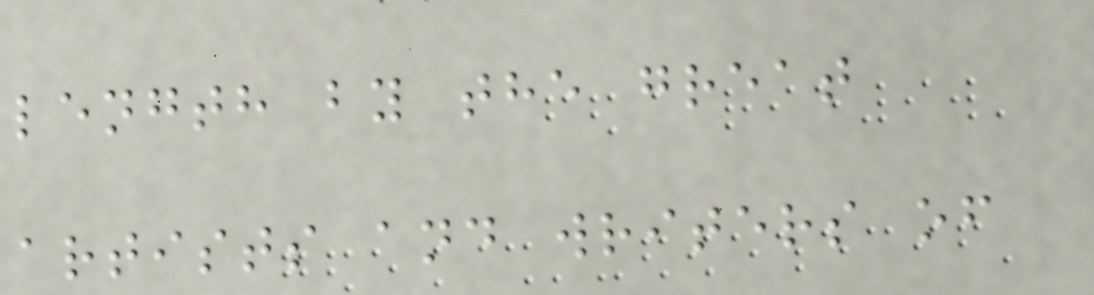length by the great
artists and writers of
